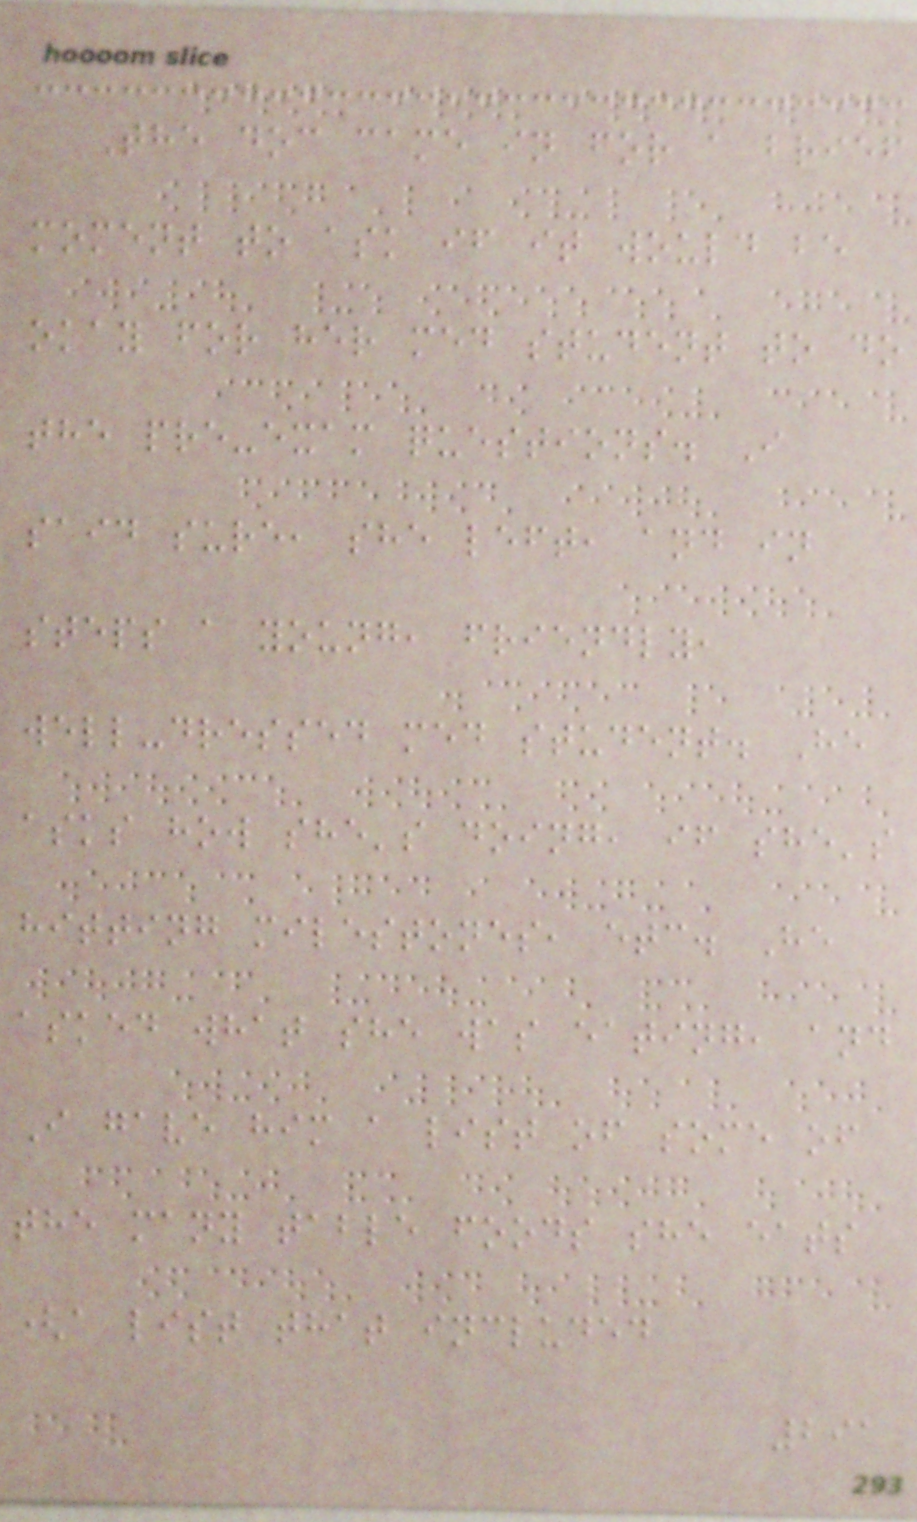The doc came in for a brief
moment to ask if it would be
okay for her med student to do
the pre-exam questions. I
said sure, she left, and in
steps a young, friendly,
well-dressed med student. He
asks how she's doing, if she's
hitting milestones, etc. He
asked what she was eating, and
I gave him a list of some of
the many table foods she eats
(a list that included
291
